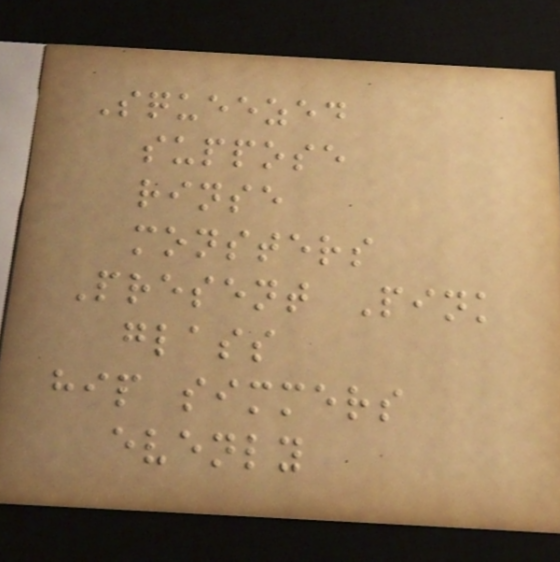Squeezed
suppose
rinse
monsters
Present Pink
glass
hip simmers
evenly
